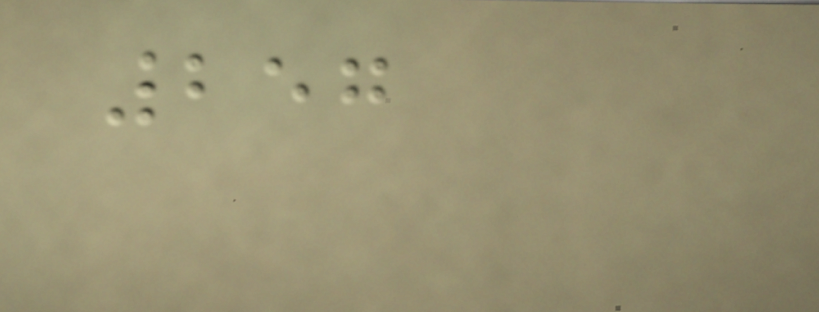257
